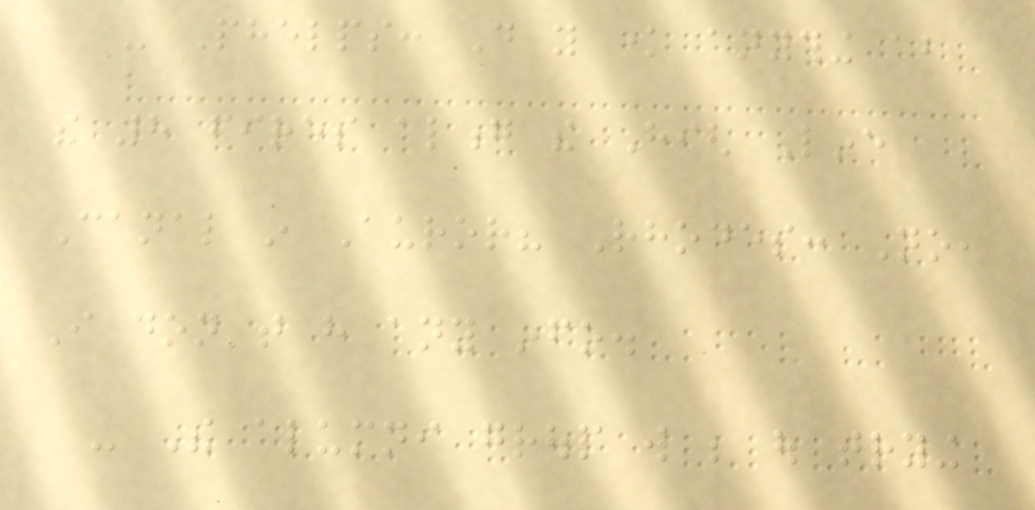- Phelps: Do you know anything about
the 8 fires along the High Line
Canal in Auror? Rhodes: No,
I don't have any info.
- The alumni group will be out trying
